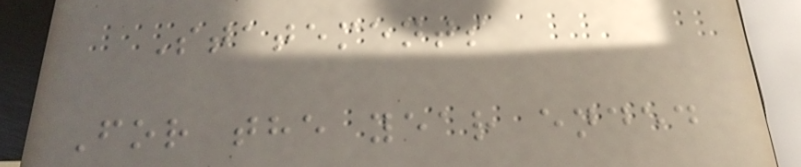Statements
For the year ended
